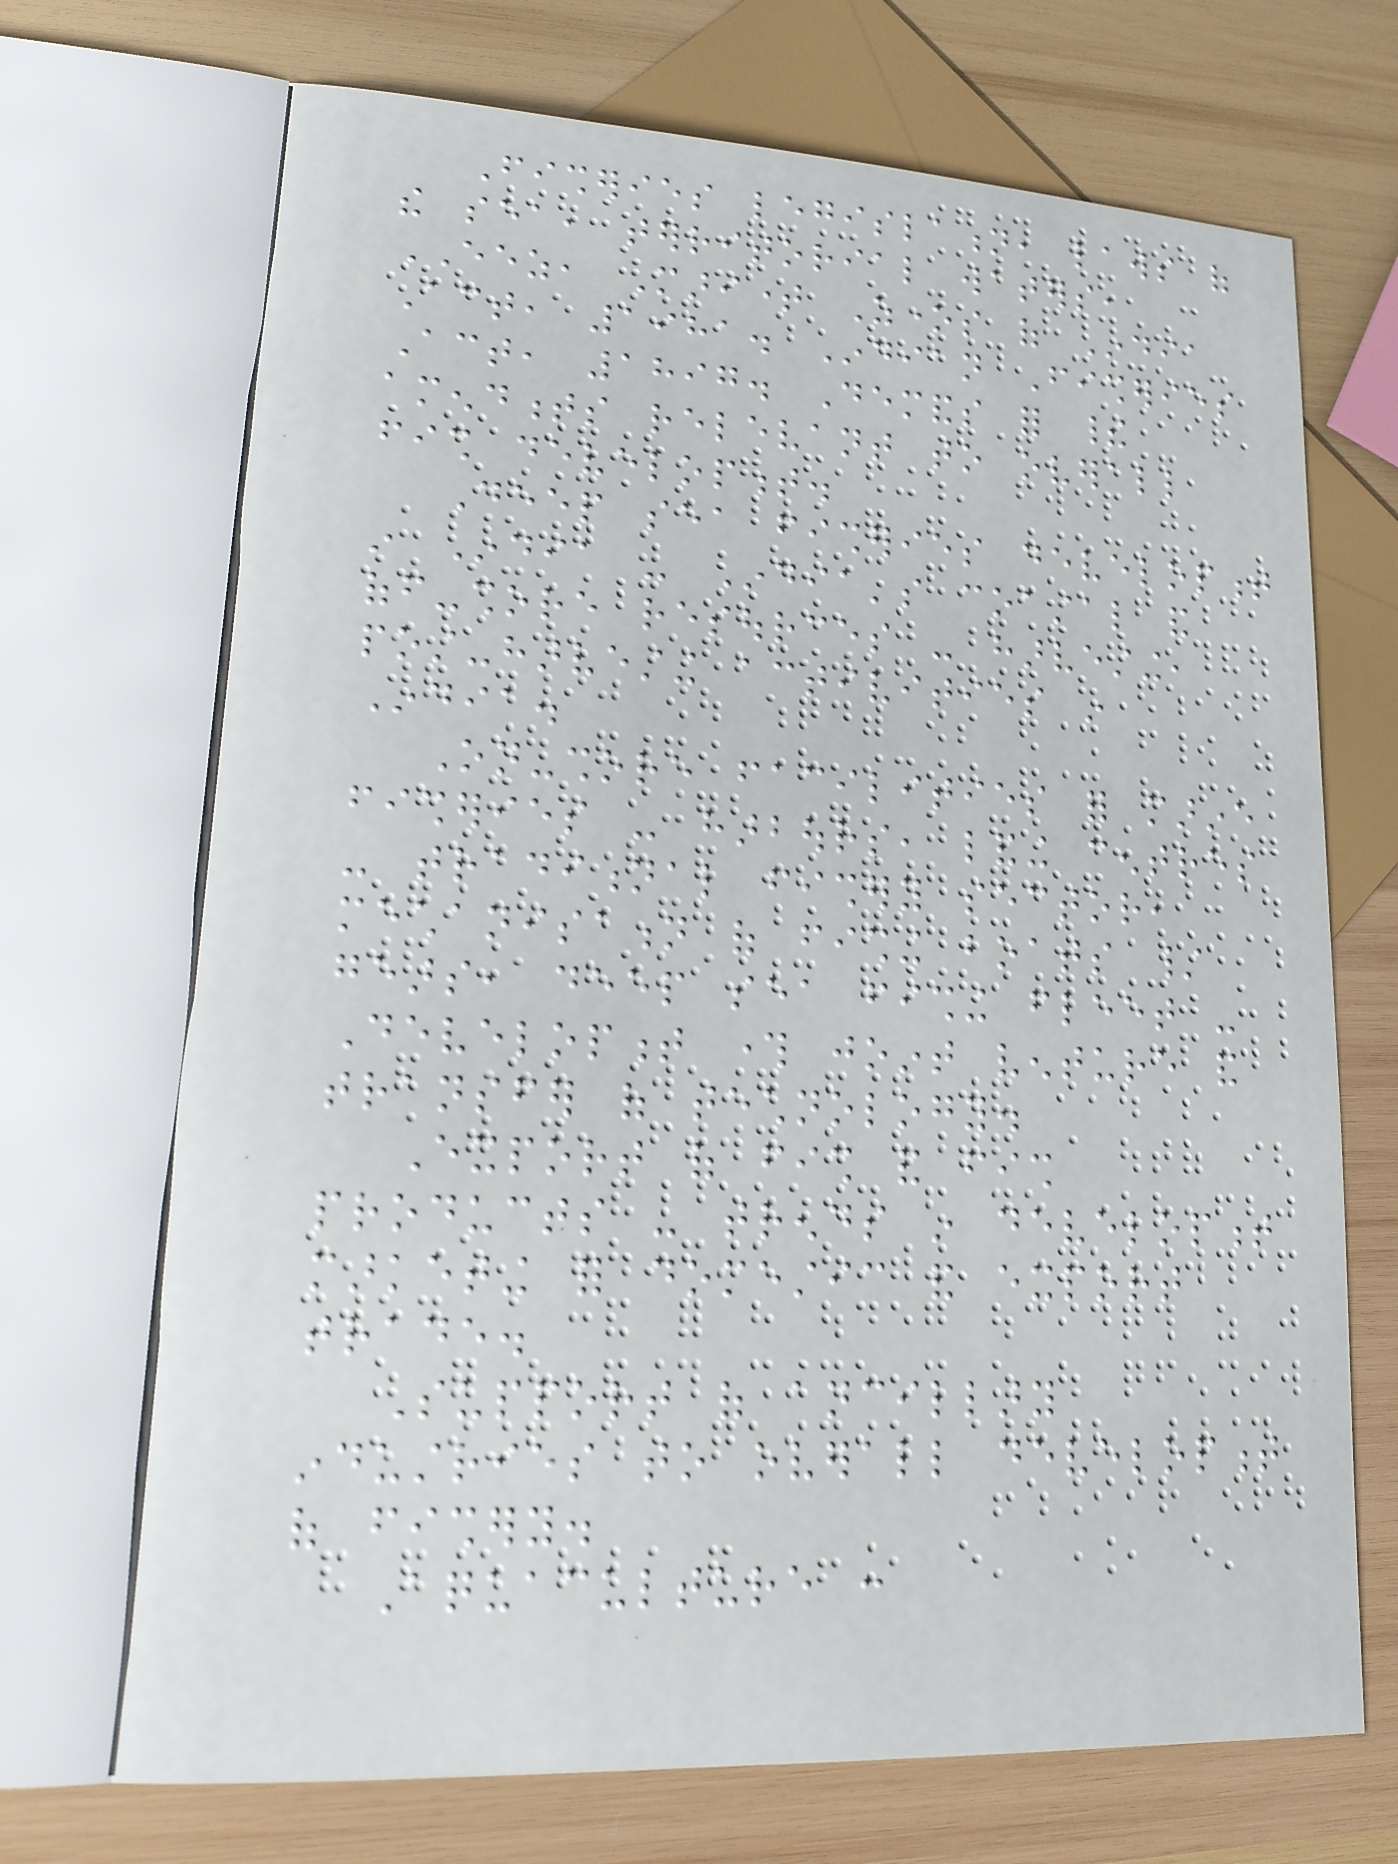Fisheries legislation, laws of
the sea, territorial waters,
EEZ, Maritime Zones of India
Act, 1981. Indian Fisheries
Act, 1897. Demands for their
amendments relevant to overall
fish development.
Deep sea fisheries development
in India - India's coastal and
off-shore resources - harvesting,
post-harvesting activities in
India.
On-shore facilities for marine
fisheries - harbours, landing centres
- traditional fishery sector,
mechanisation of fishing boats /
gears, deep sea fishing fleet -
Development through joint venture and
transfer of technology.
Export of fish and fish
products - trends in development
marketing for domestic and export
trade.
Support of ancillary
industries to overall development
of fishery.
Aquaculture :
